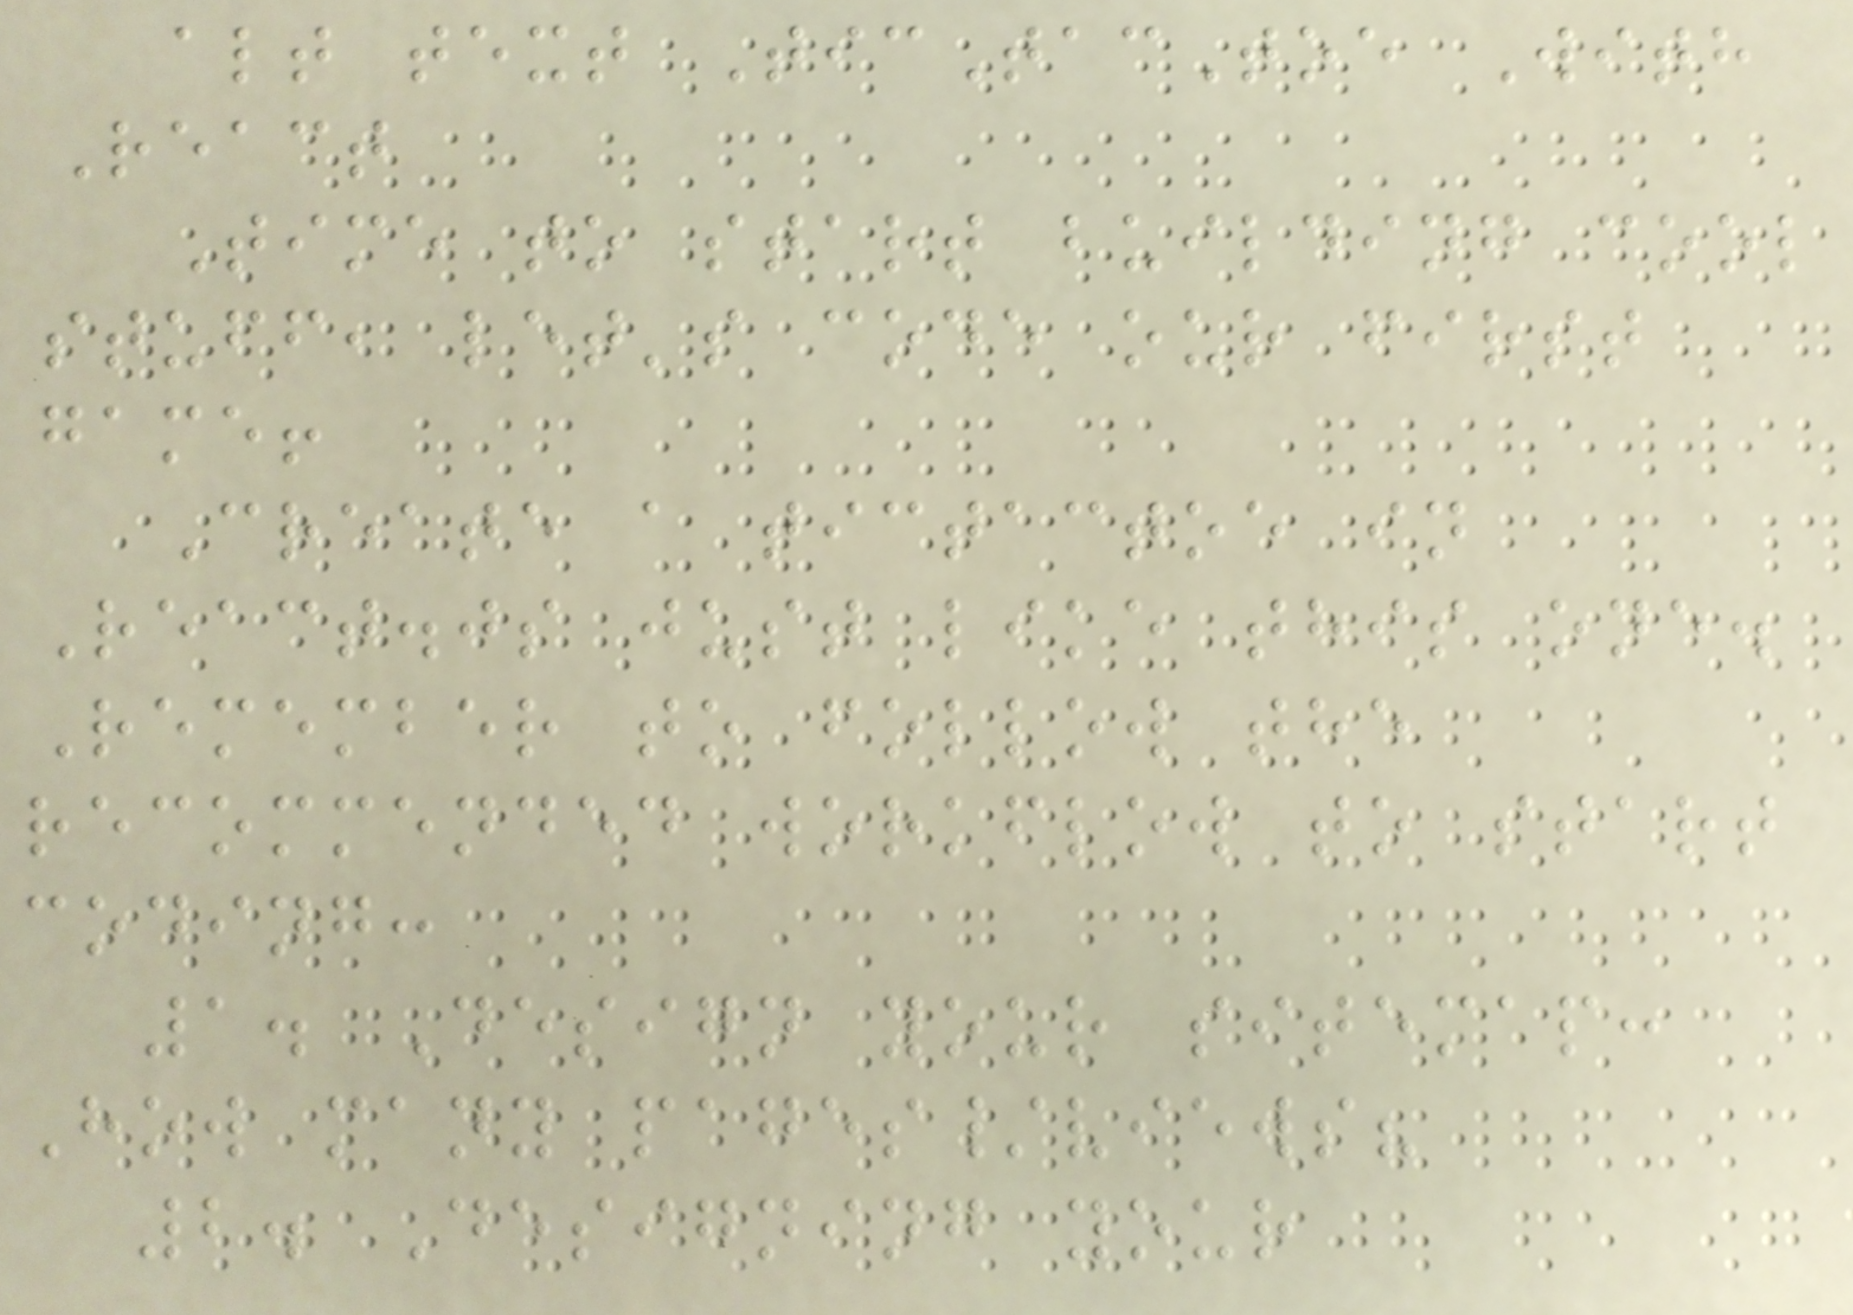alt text TicTacToe With
React
Time to start building cool
stuff, let's code our first
game!
Create a tictactoe in
React.js just like this one.
Remember to follow the
recommended workflow to start
coding:
1. Design your sitemap:
How many pages/views?
2. Designing your
